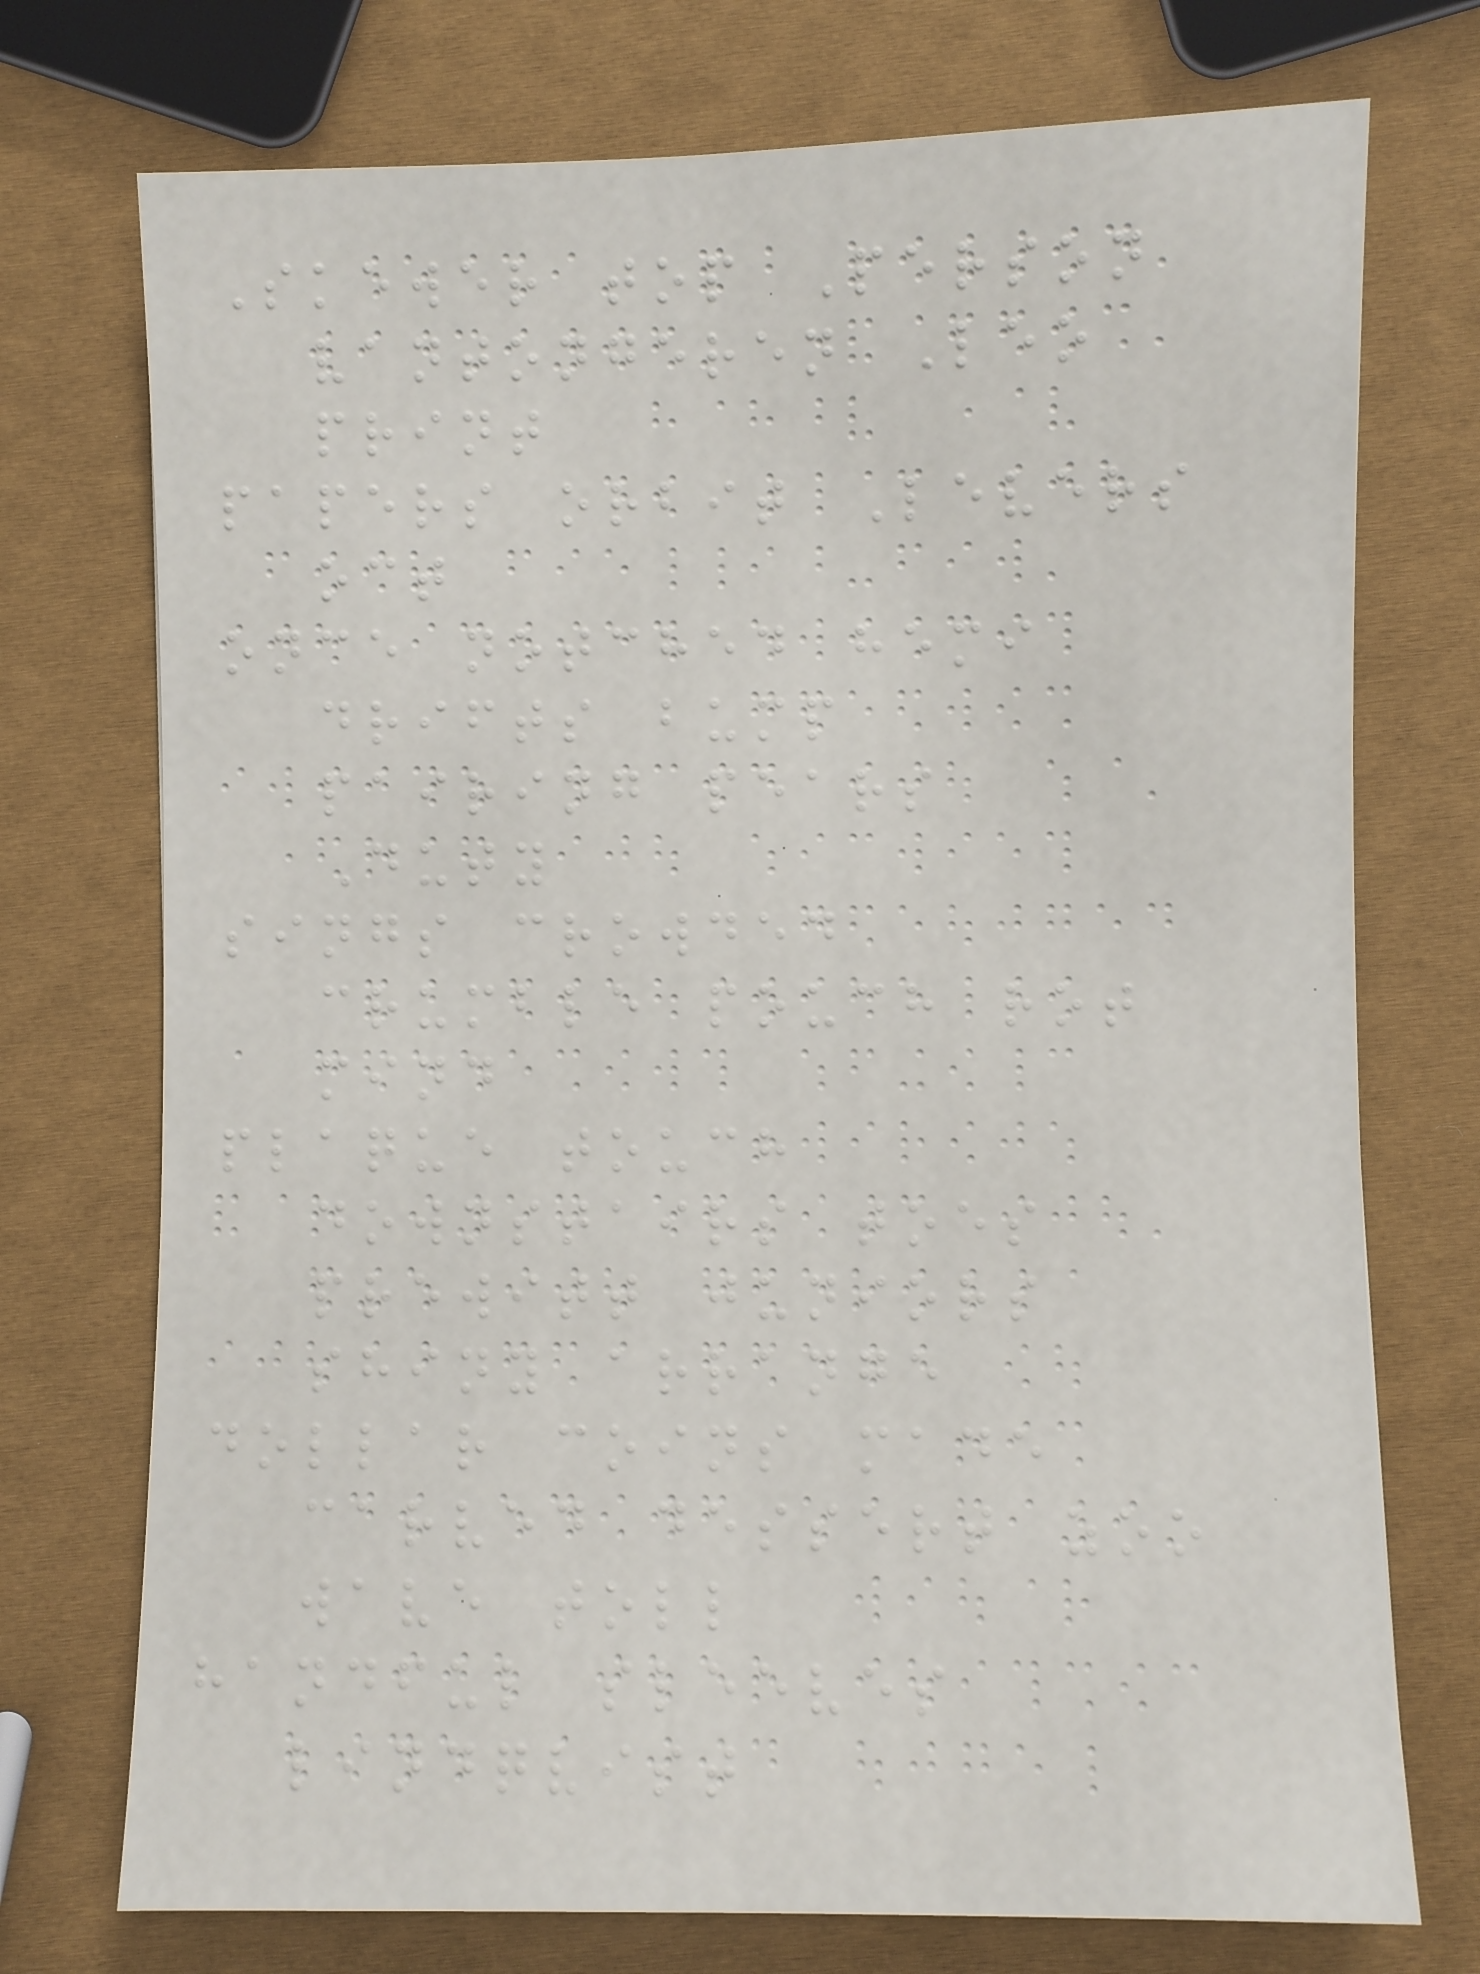Skewer top Person
vantongeren Leo
print
papers orbit Levers
oct
once notched hemi
drifts bump
pairing pears
Duty
sings crowded
crumble pouch rot
mind
plaque touch
downstairs toes
prewitt juniors
shiny arrange
dollar coins made
carved dessert zoo
wave toll
handful sleeves
lindqvist
